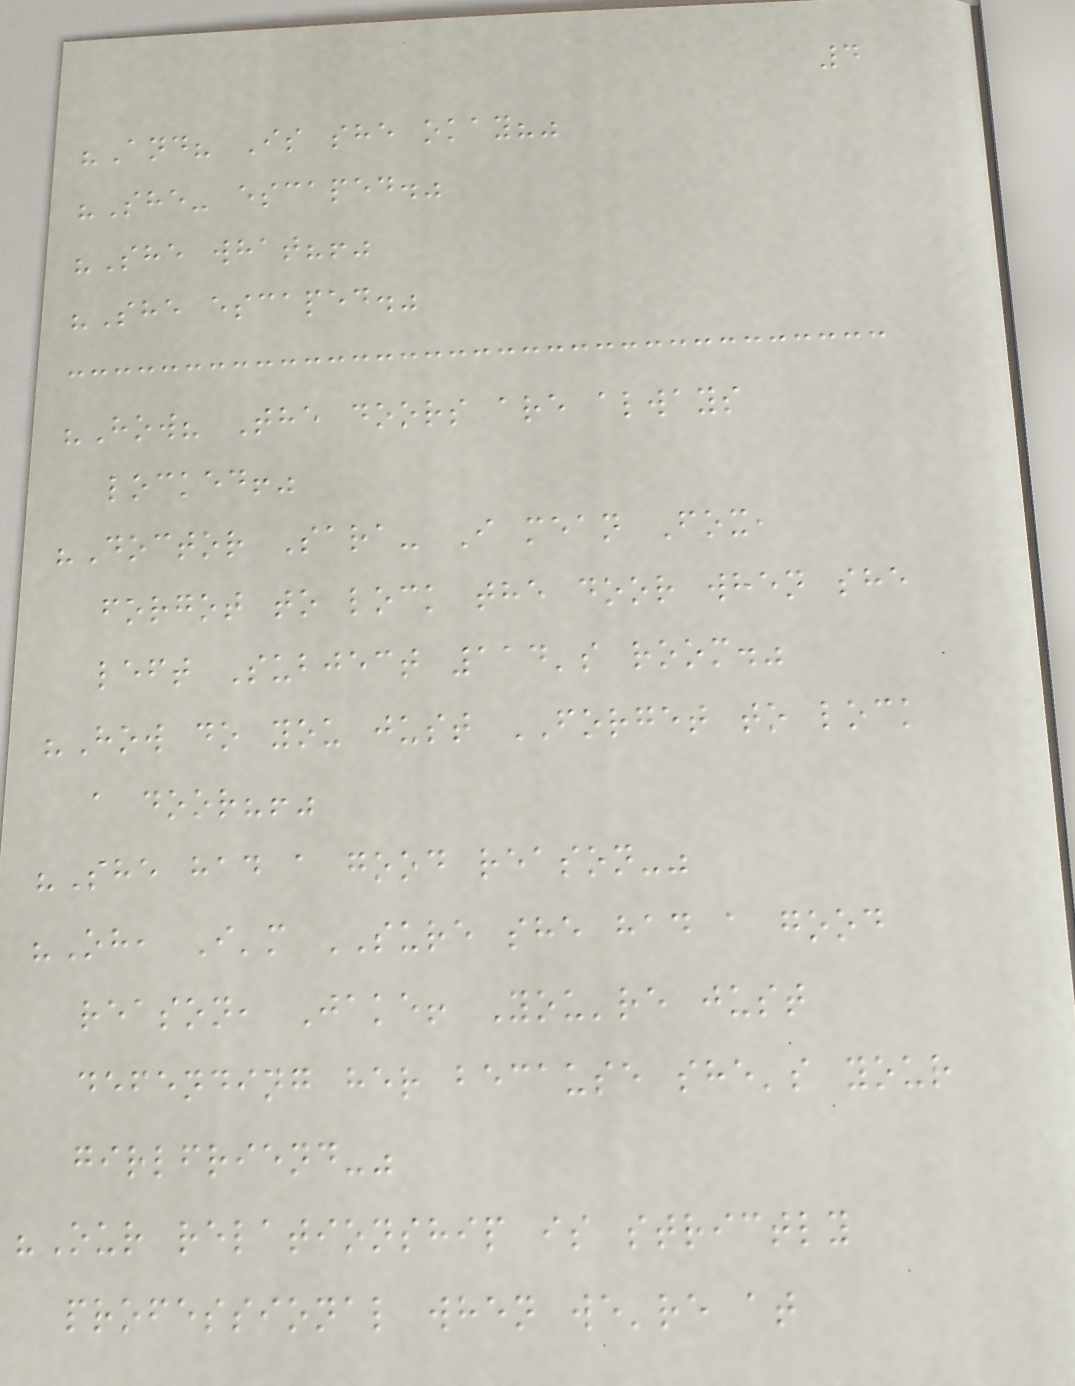4
"And? Is she okay?"
"She- escaped."
"She what?!"
"She escaped."
"How? The doors are always
locked!"
"Doctor Sara- I mean Fox,
forgot to lock the door when she
left Subject 114's room."
"How do you just FORGET to lock
a door?!"
"She had a good reason-"
"Oh, I'm SURE she had a good
reason, Jake! You're just
defending her because she's your
girlfriend-"
"Our relationship is strictly
professional when we're at
